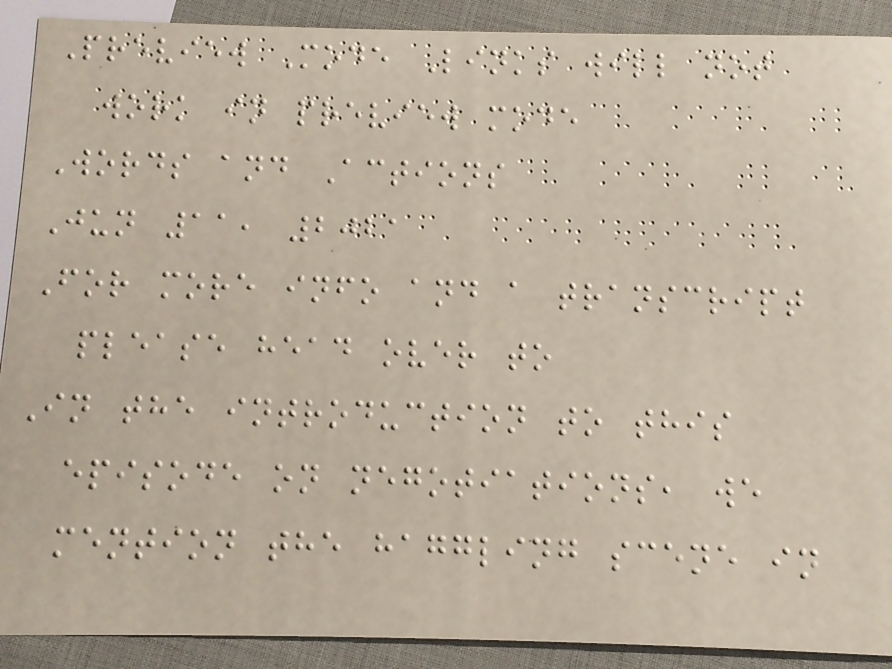Preview Mode Links will not
work in preview mode
Words and Actions
Jun 11, 2021
For more info and a transcript
please head over to
In the introduction to this
episode on negotiations, we
mention the haggling scene in
